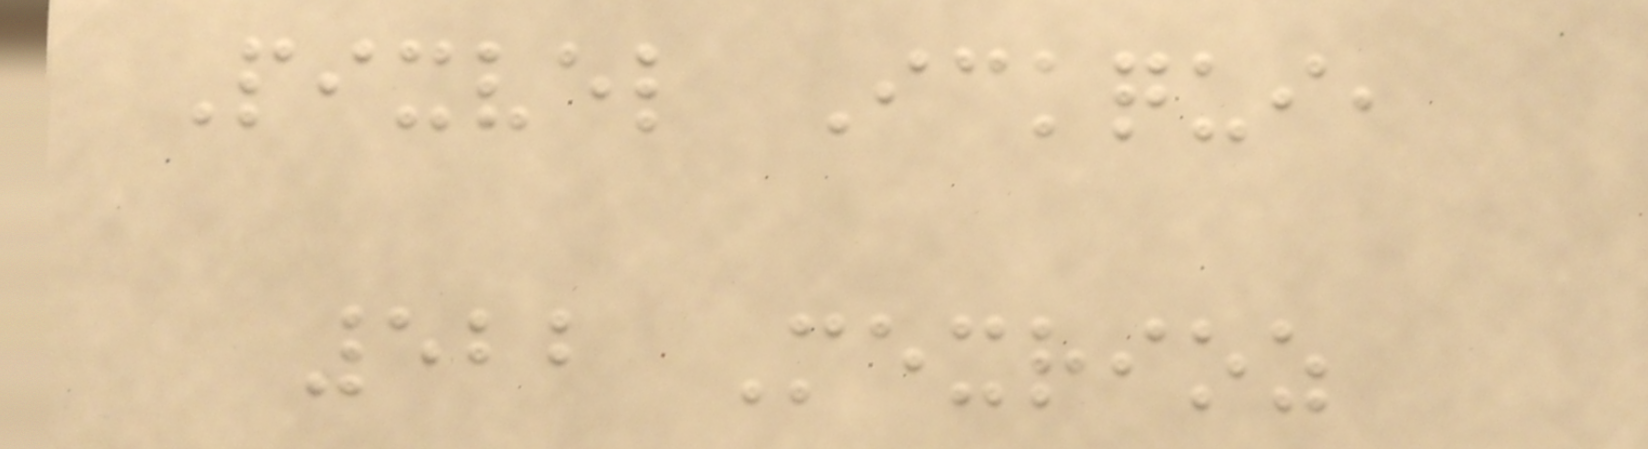Pixvel Ickqui,
522 Mexrioz
